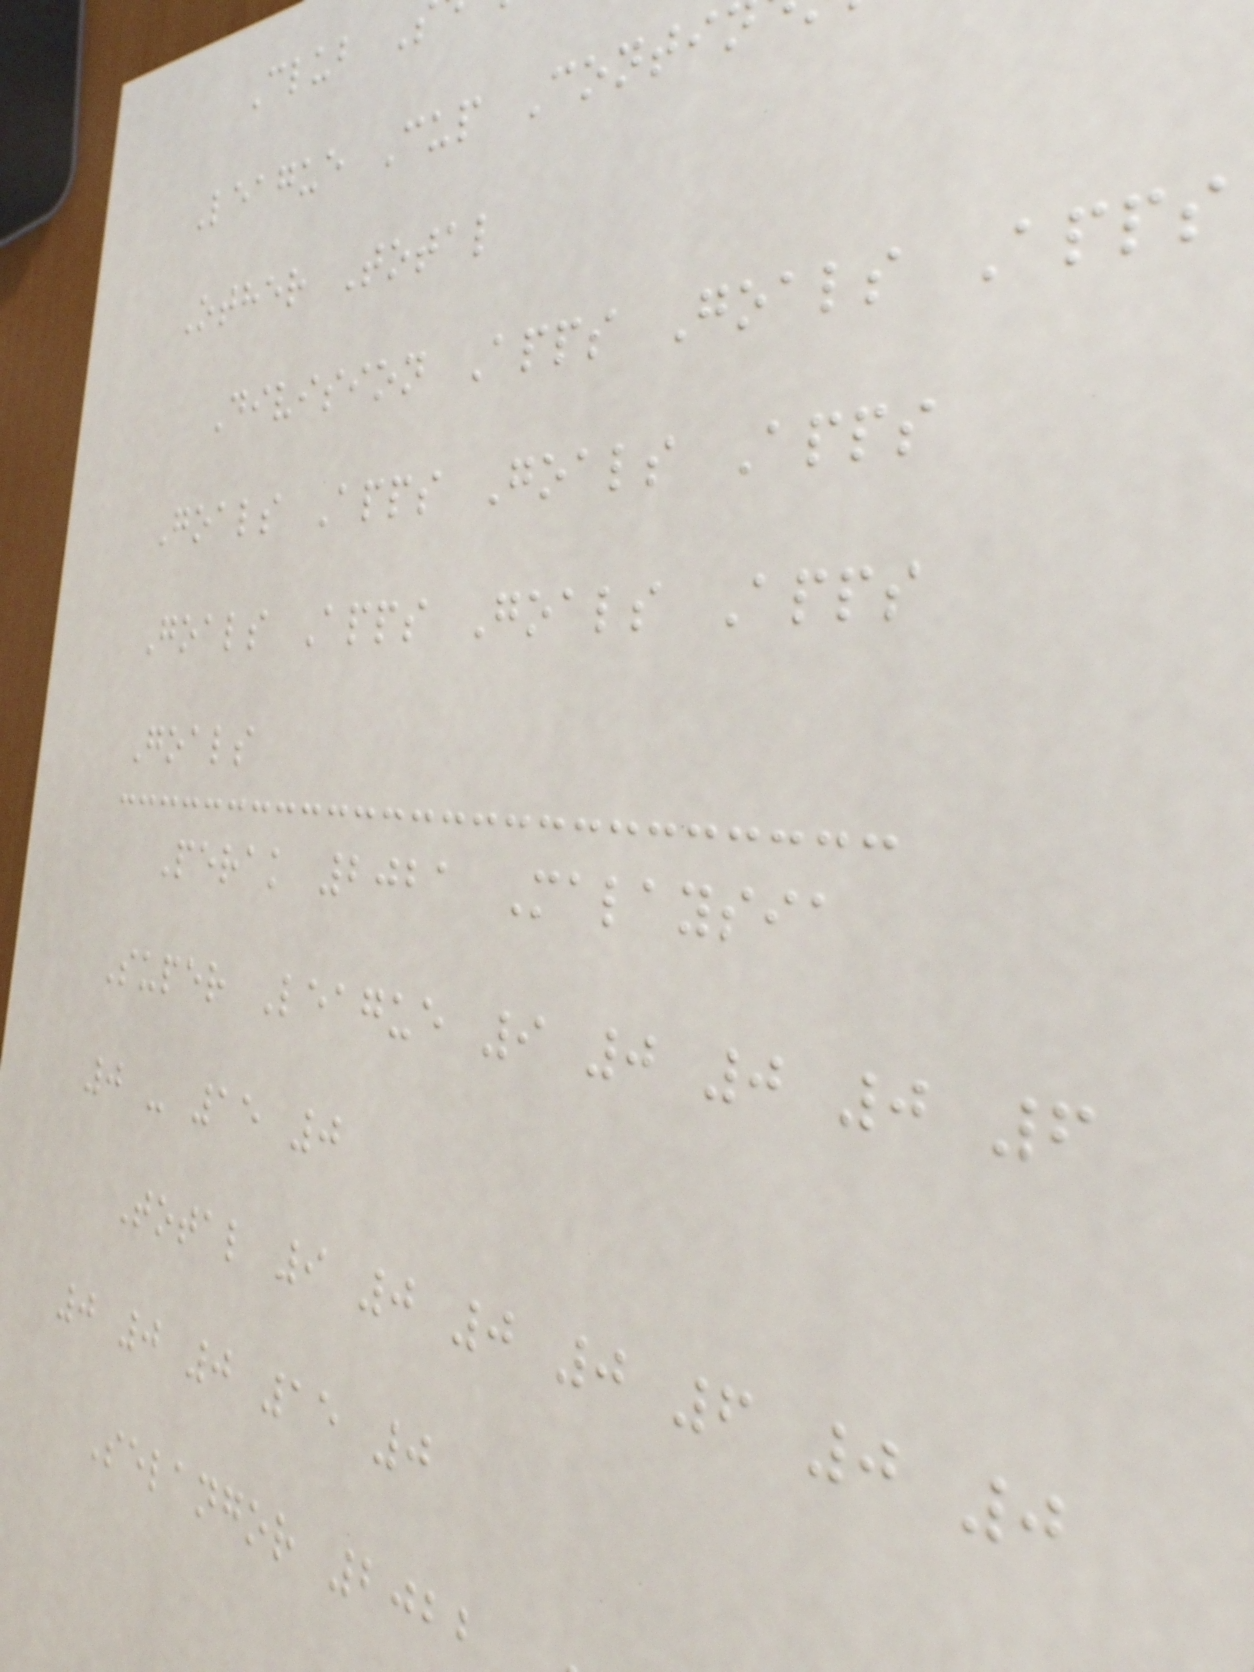League Cup Conti
Other Total
Division Apps Goals Apps
Goals Apps Goals Apps
Goals Apps Goals Apps
Goals
Perak 2021 Malaysia
Super League 9 0 0 0 6
0 - 15 0
Total 9 0 0 0 6 0 0
0 0 0 15 0
Selangor 2022
